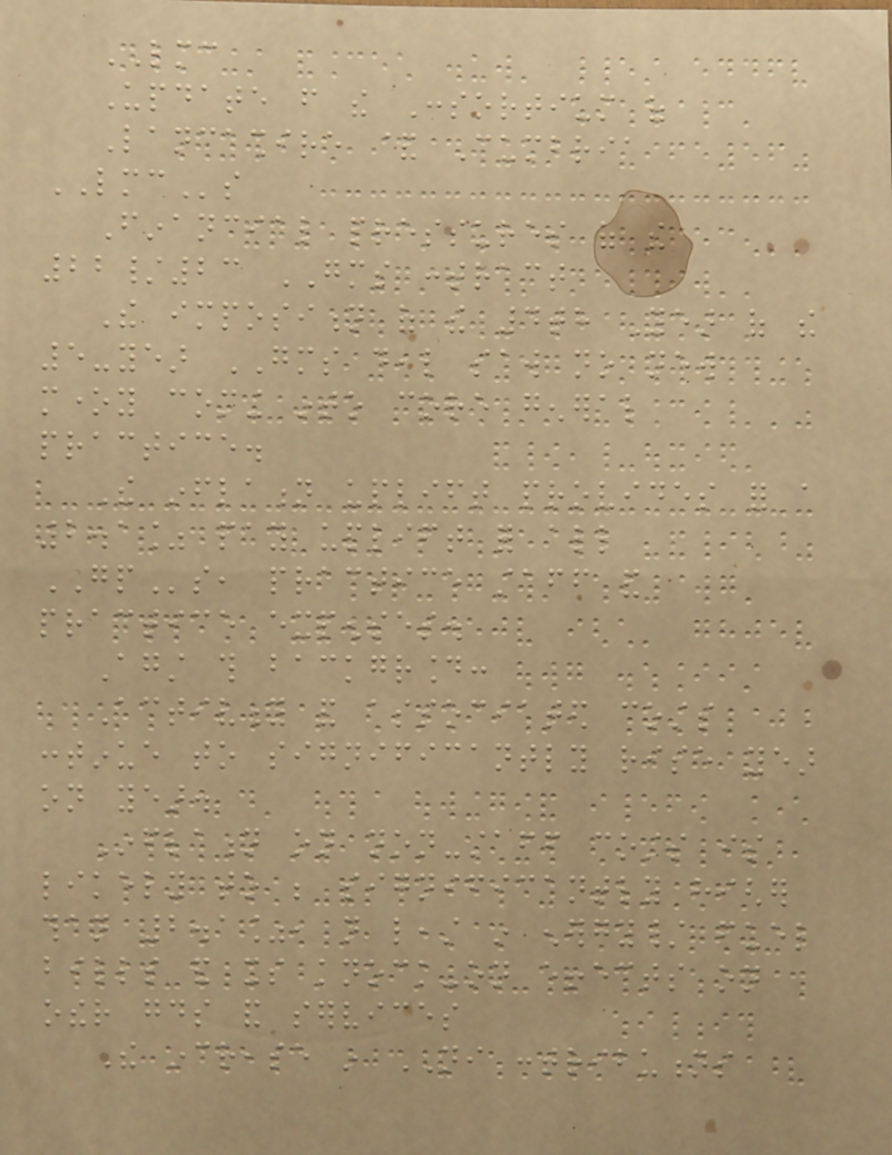LMC
Update from the Consortium of
Lancashire & Cumbria
LMCs
Financial pressures of the
22/23 GMS contract
The imposition of the 4th Year of the
5-year GMS deal saw no new
money coming into core general
practice.
The inflation uplift provides for a
2.1% pay uplift for all
GPs, practice staff and
practice expenses.
Against this background:
Activity and associated costs
continue to significantly rise year
on year.
Inflation on non-staff costs is
likely to be significantly higher
than 2.1%, not least in energy/ fuel
bills and its knock-on effects on
other goods and services
The increase in NI contributions
